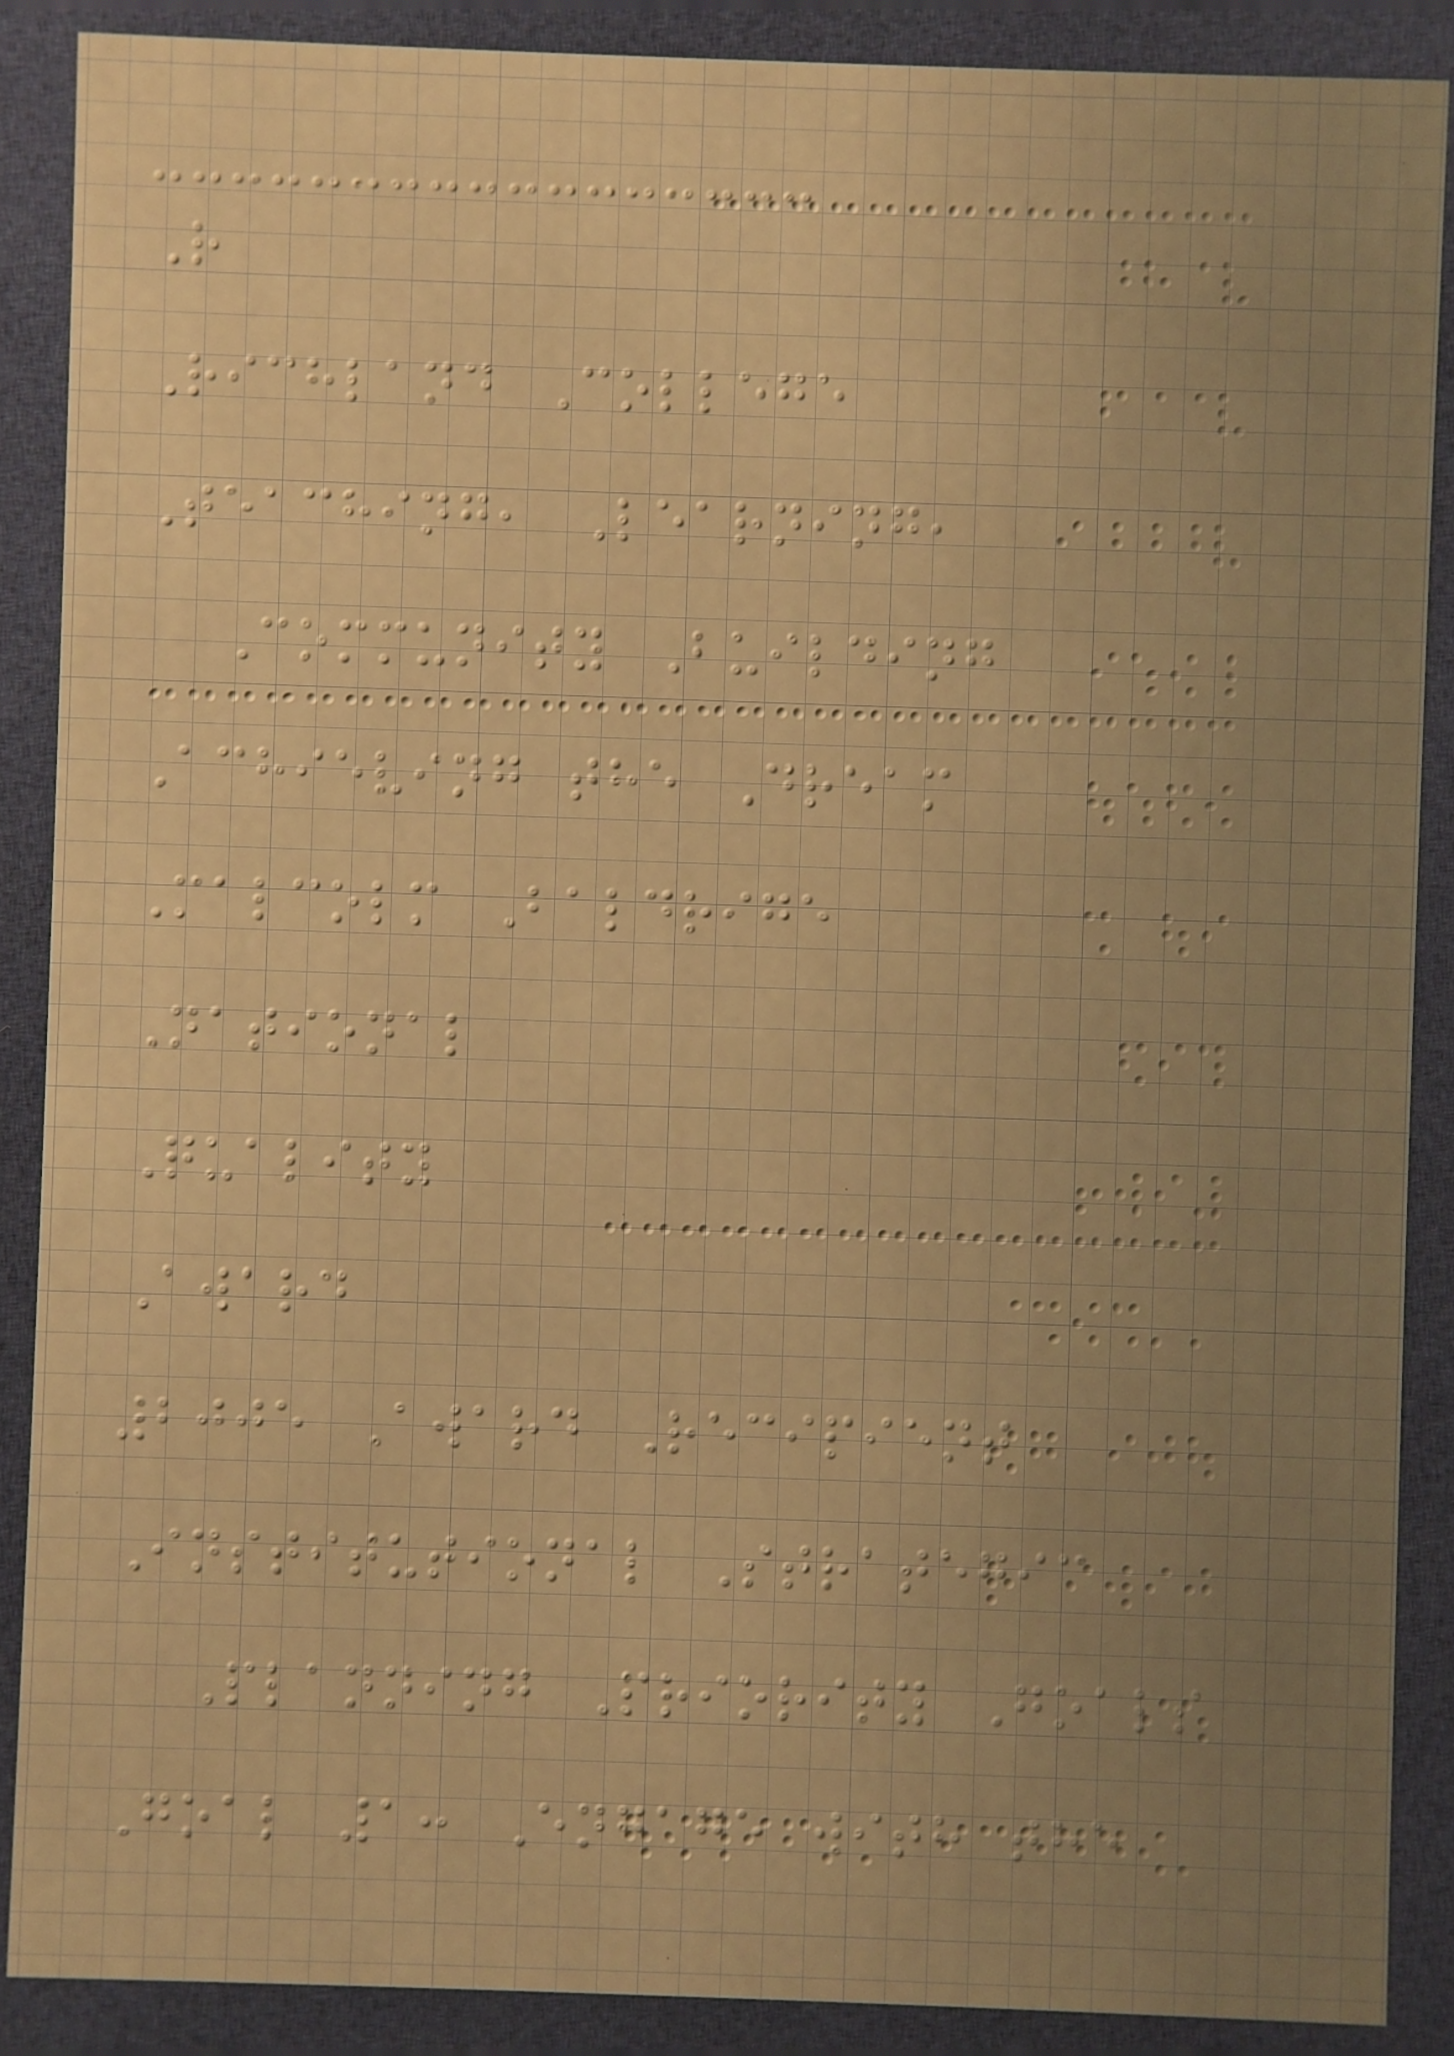R
Richland College
Teaching, Learning,
Community Building
Achieving the Dream
Malcolm Baldrige
National
Quality
Award
2005 Award Recipient
Institutional Strategic
Planning Priority Goals
Goal 1: Engage with the
